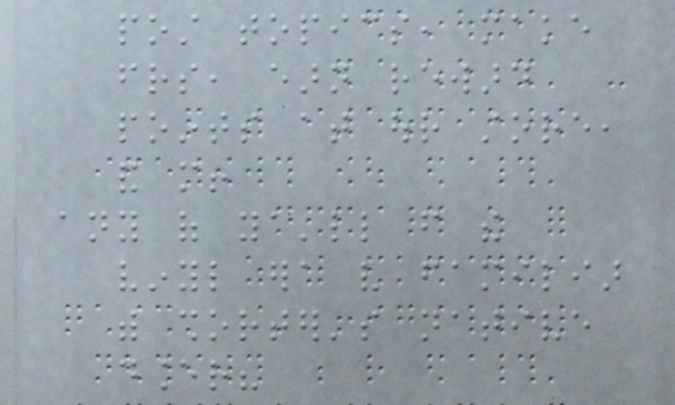post topics, make
friends, earn reward
points at our store,
and more!
any of ya'll from the
vinyl era very familiar
with shorter's native
dancer?
